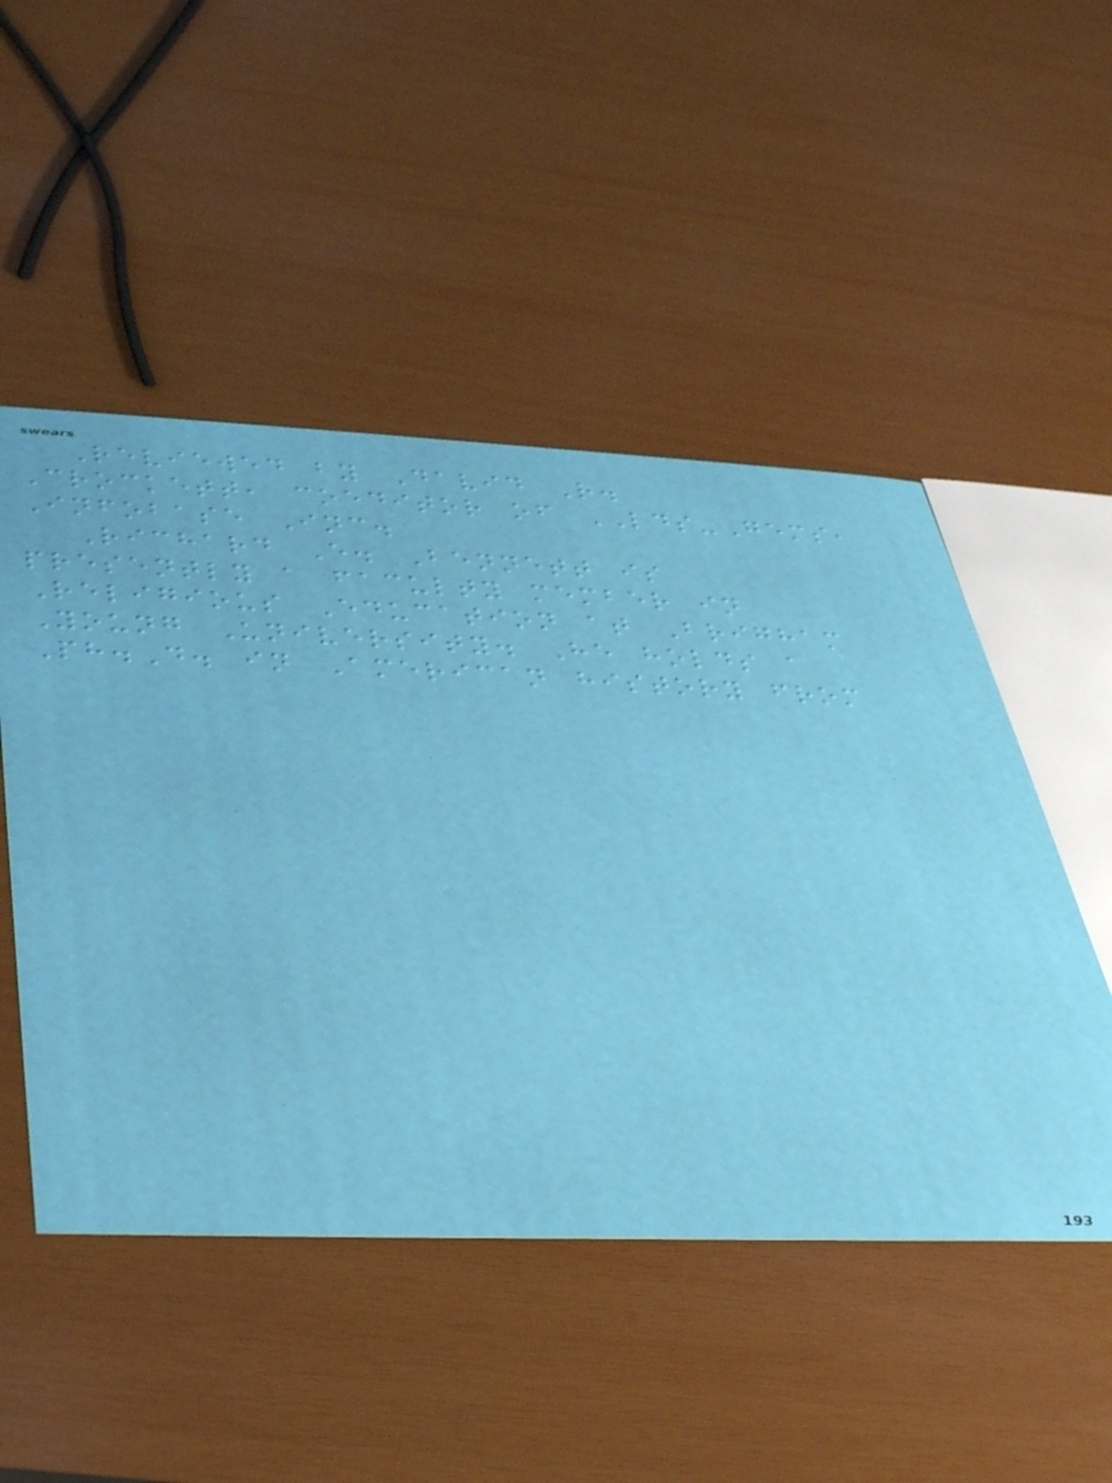Reviewed by David R.
Crockett, coeditor of LDS-Gems,
Infobase Inc.
Richard E. Bennett is
presently a faculty member in
Religious Education at Brigham
Young University. He holds a
Ph.D. in American history from
